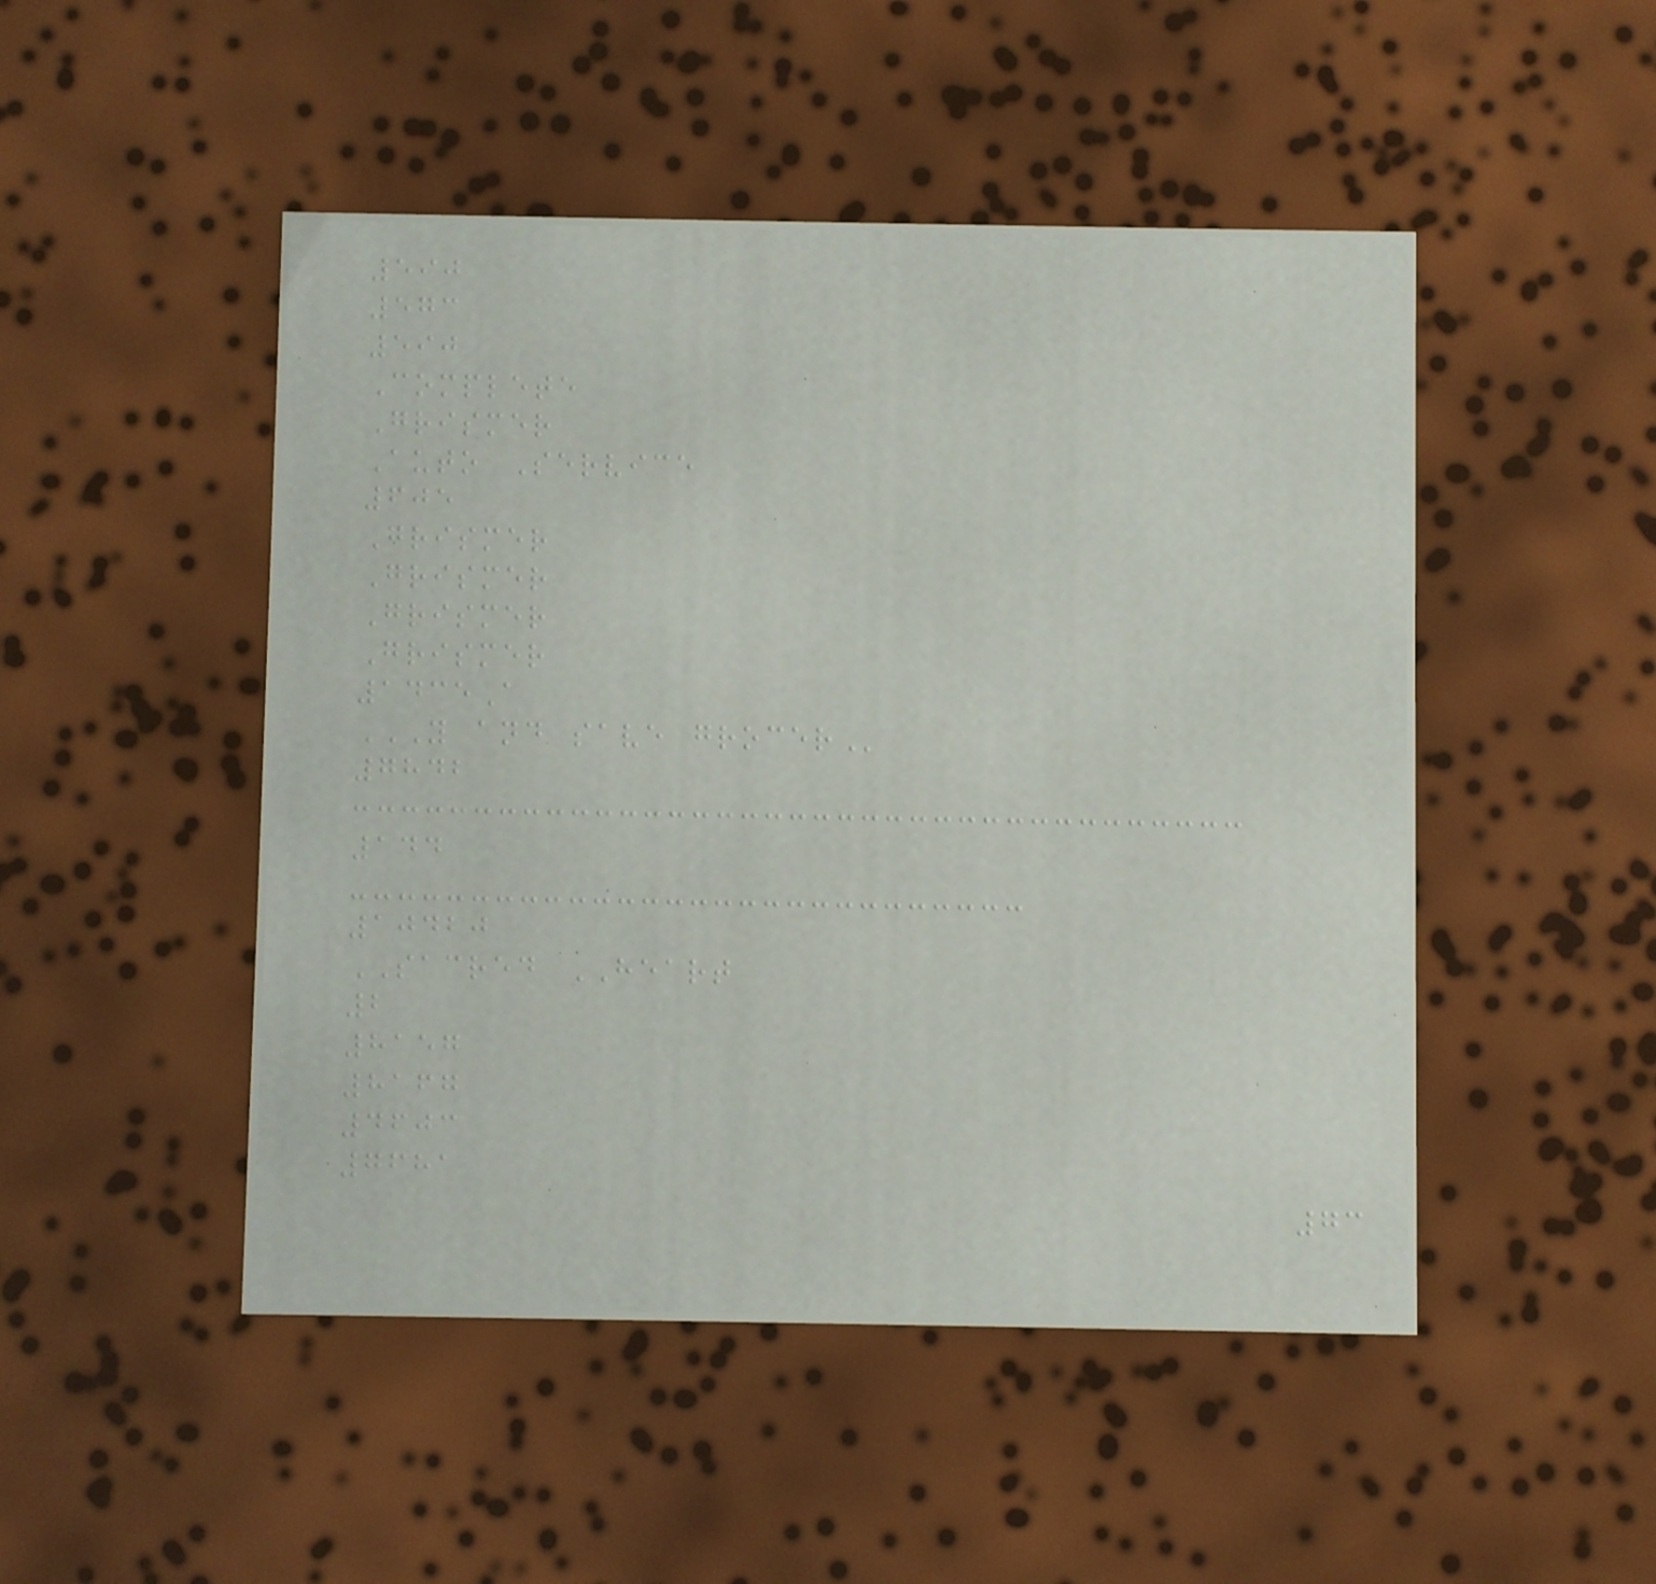590
573
590
Complete
Grismer
Auto Service
605
Grismer
Grismer
Grismer
Grismer
1435A
Y AND SAVE GROCER
7842
144
10420
SACRED HEART
2
8157
8167
4603
7681
73
